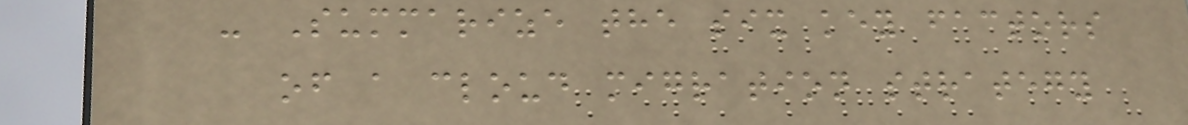- Summarize the six key factors
of a cloud migration strategy
